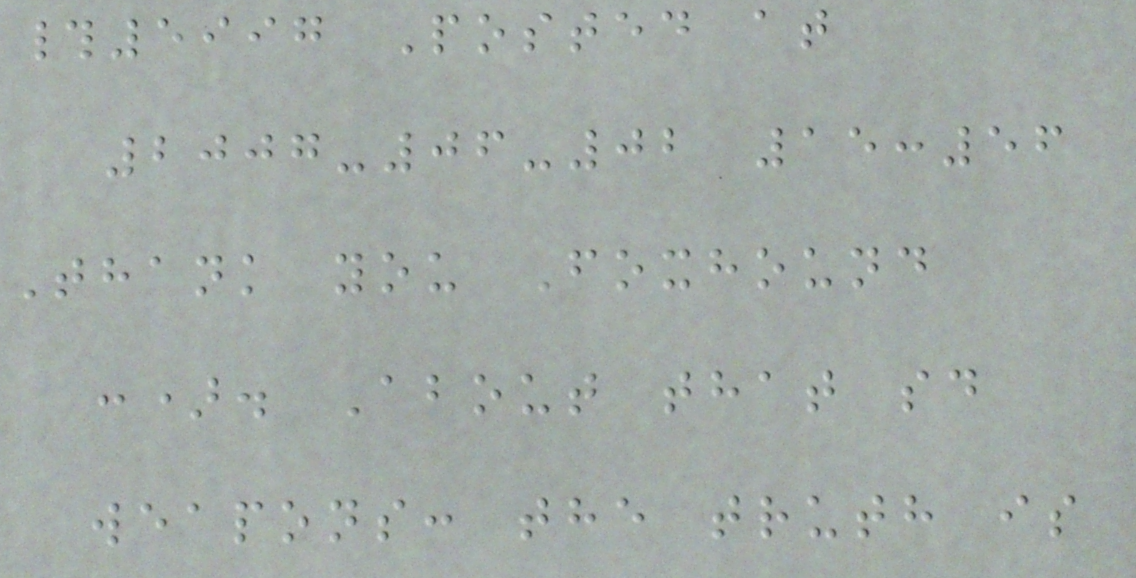#5997 Posted at
2007-06-02 15:56
Thank you Foxhound
:). About that sd
weapons: the truth is
